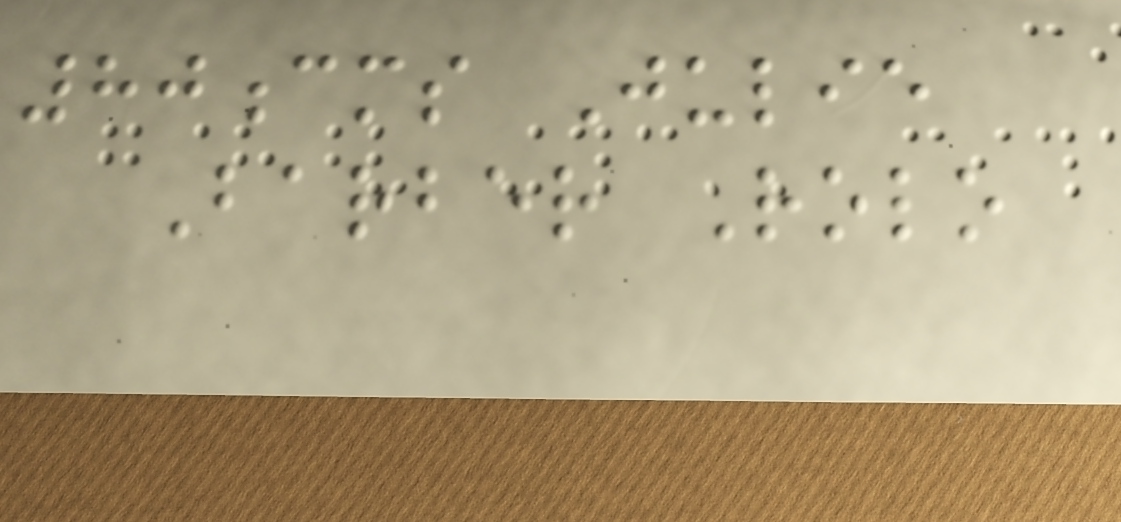80cms Julie
Barber Rolo
